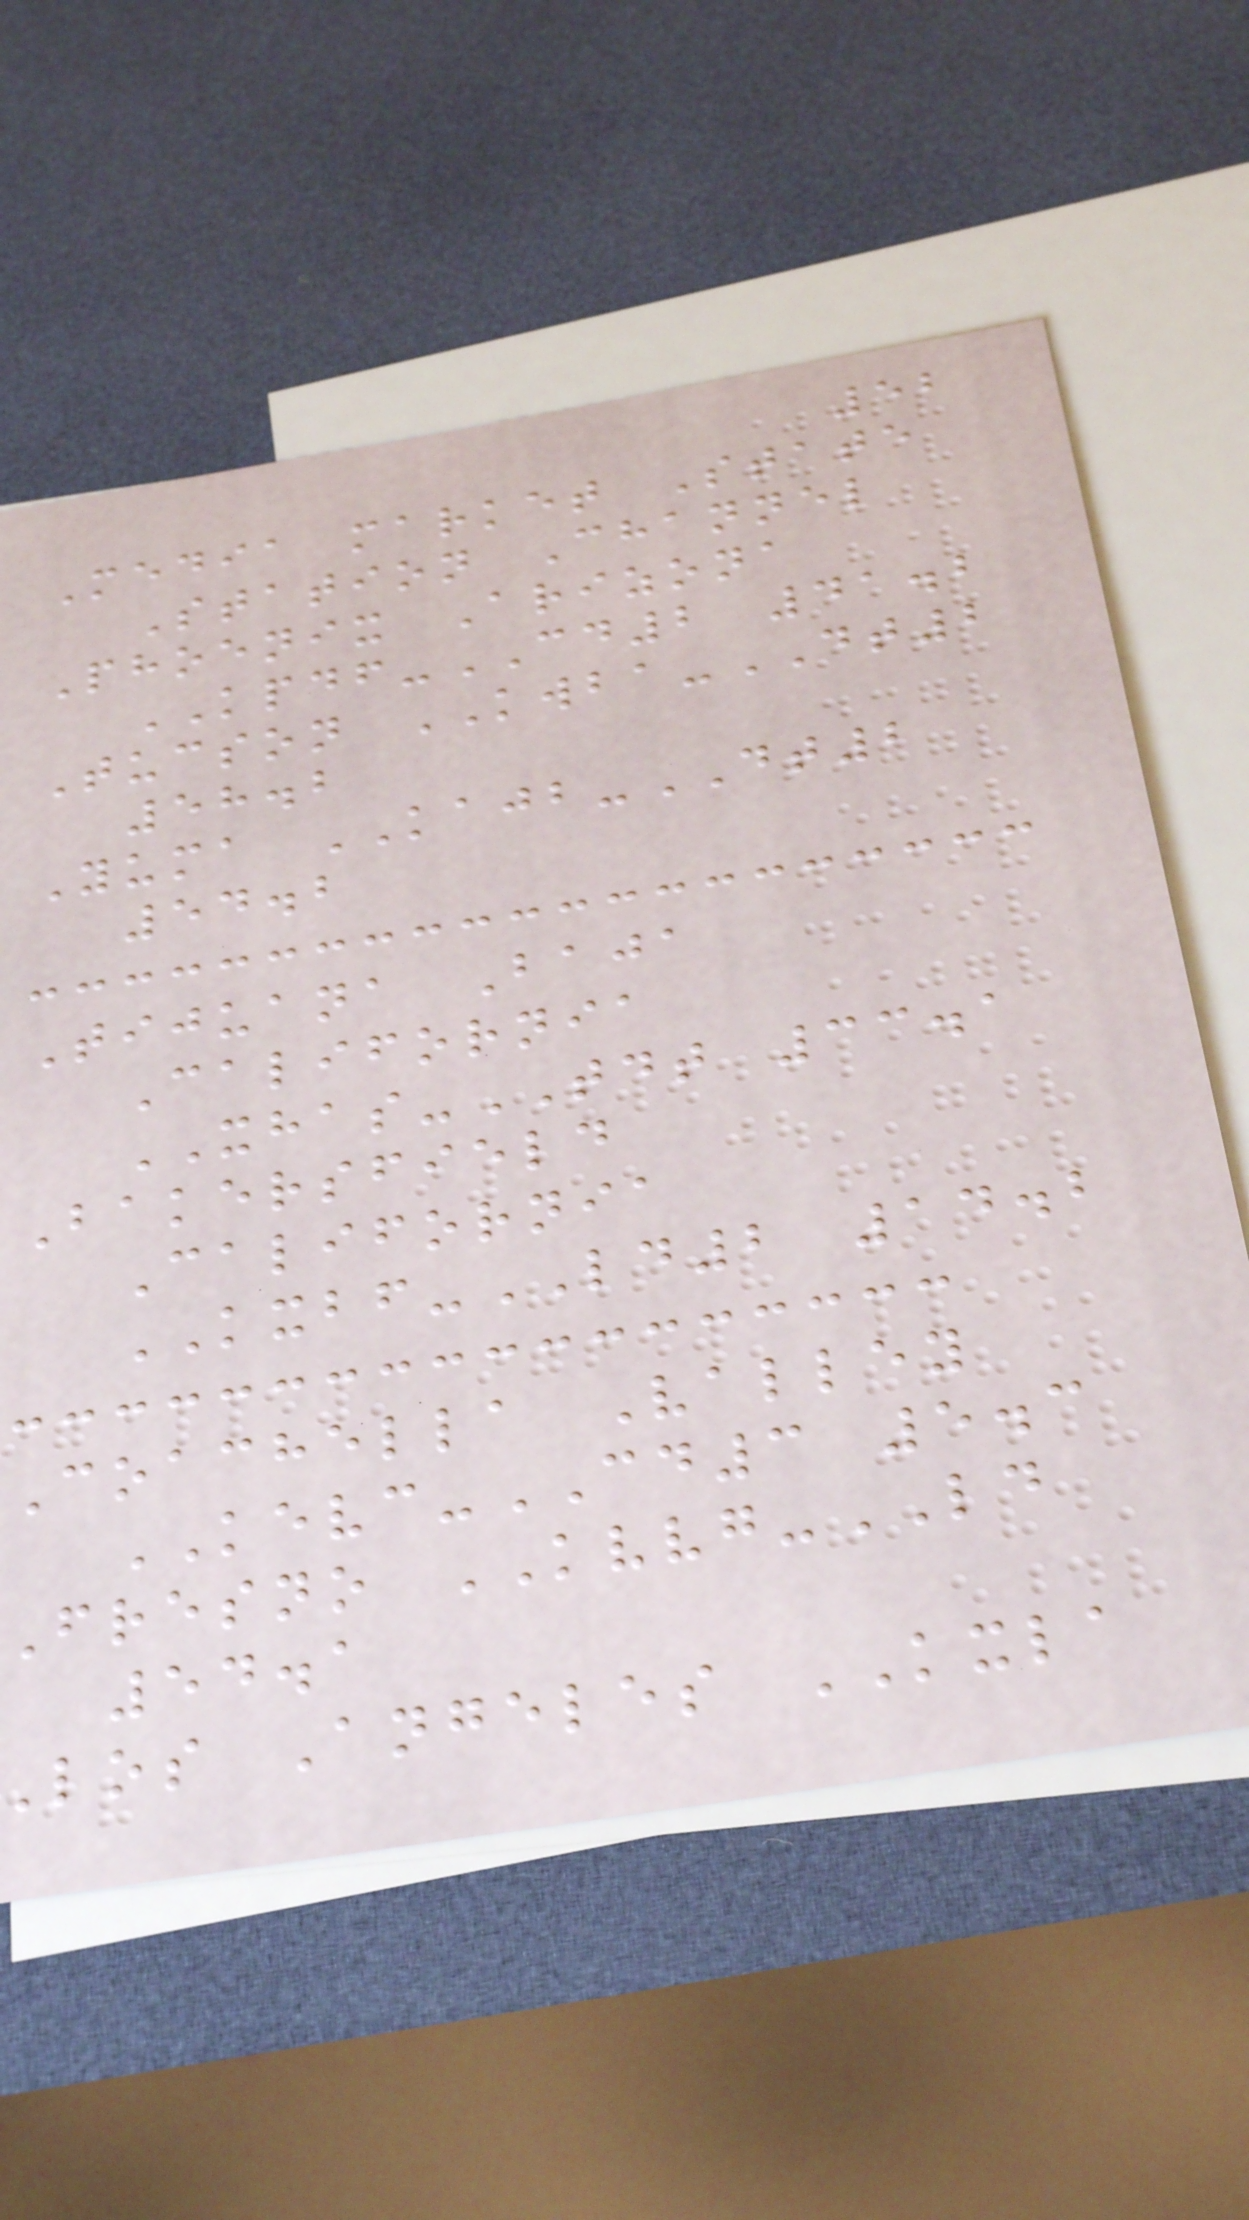52
Media market State
Station Channel
Phoenix Arizona
KPDF-CD2 41.2
Tucson KWBA-DT2
58.2
Yuma KAJB-DT2
54.2
Tijuana Baja
California
XHAS-TDT 33.1
Bakersfield
California
KXBF-LD2 14.2
Coachella Valley
KEVC-CD3 5.3
Fresno KVVG-LD
54.1
los Angeles KXLA
